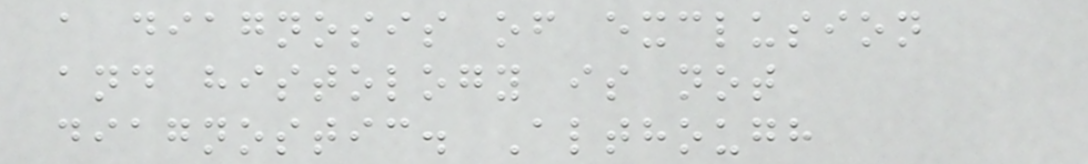a diagnosis of exclusion
and histology is not
diagnostic. Although
